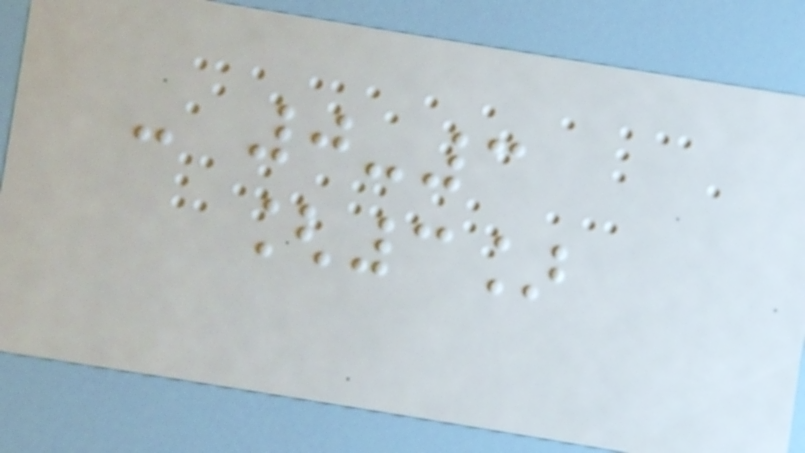- 0-3
[3]
